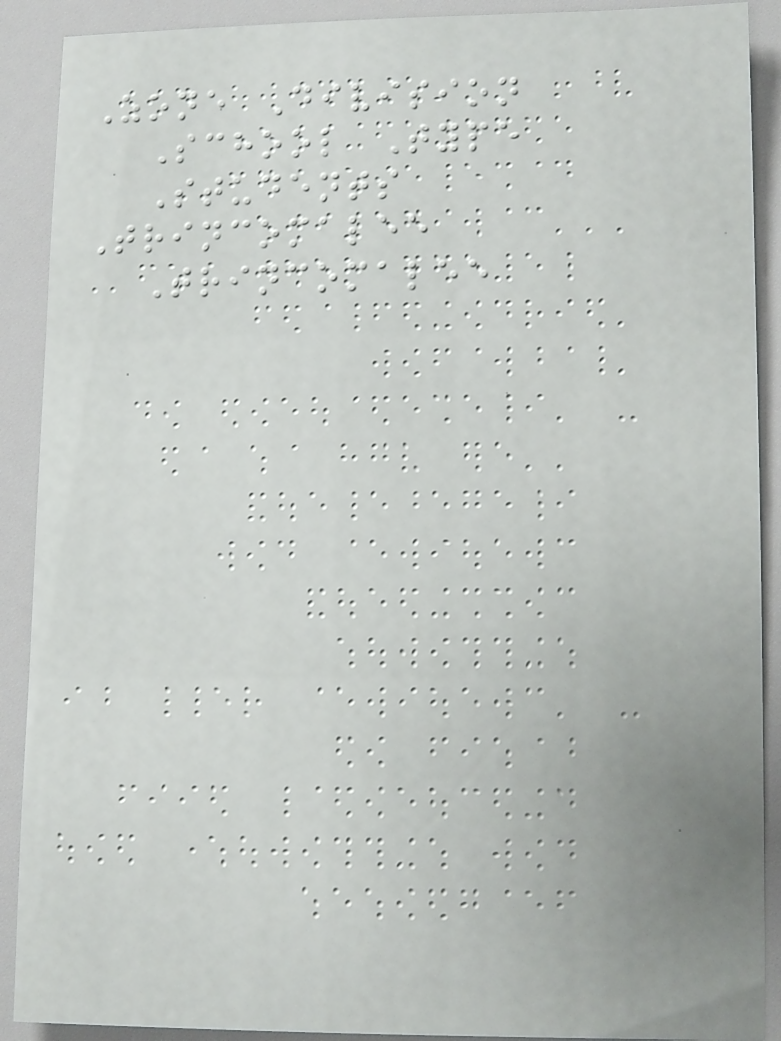Zone Division
School Type
Students
Trincomalee
Trincomalee
